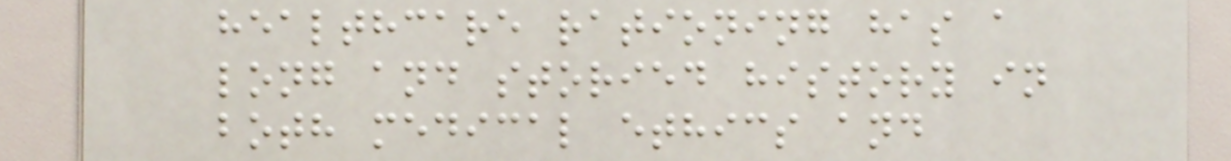healthcare rationing has a
long and storied history in
both medical ethics and
